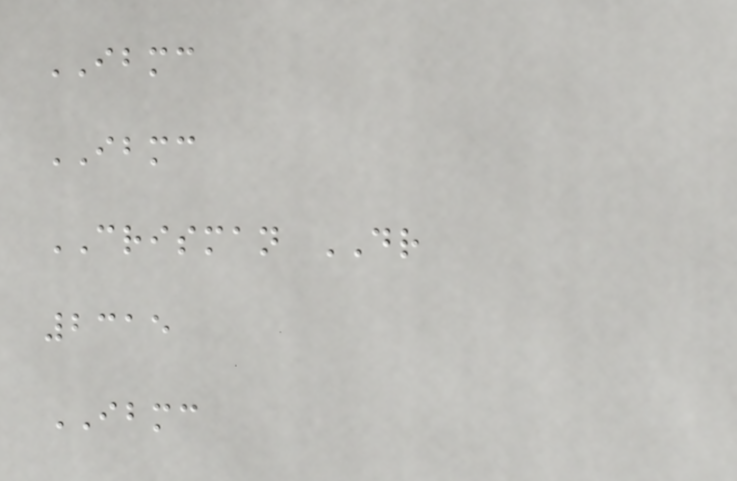IBMC
IBMC
CRISMAN DR
2315
IBMC
